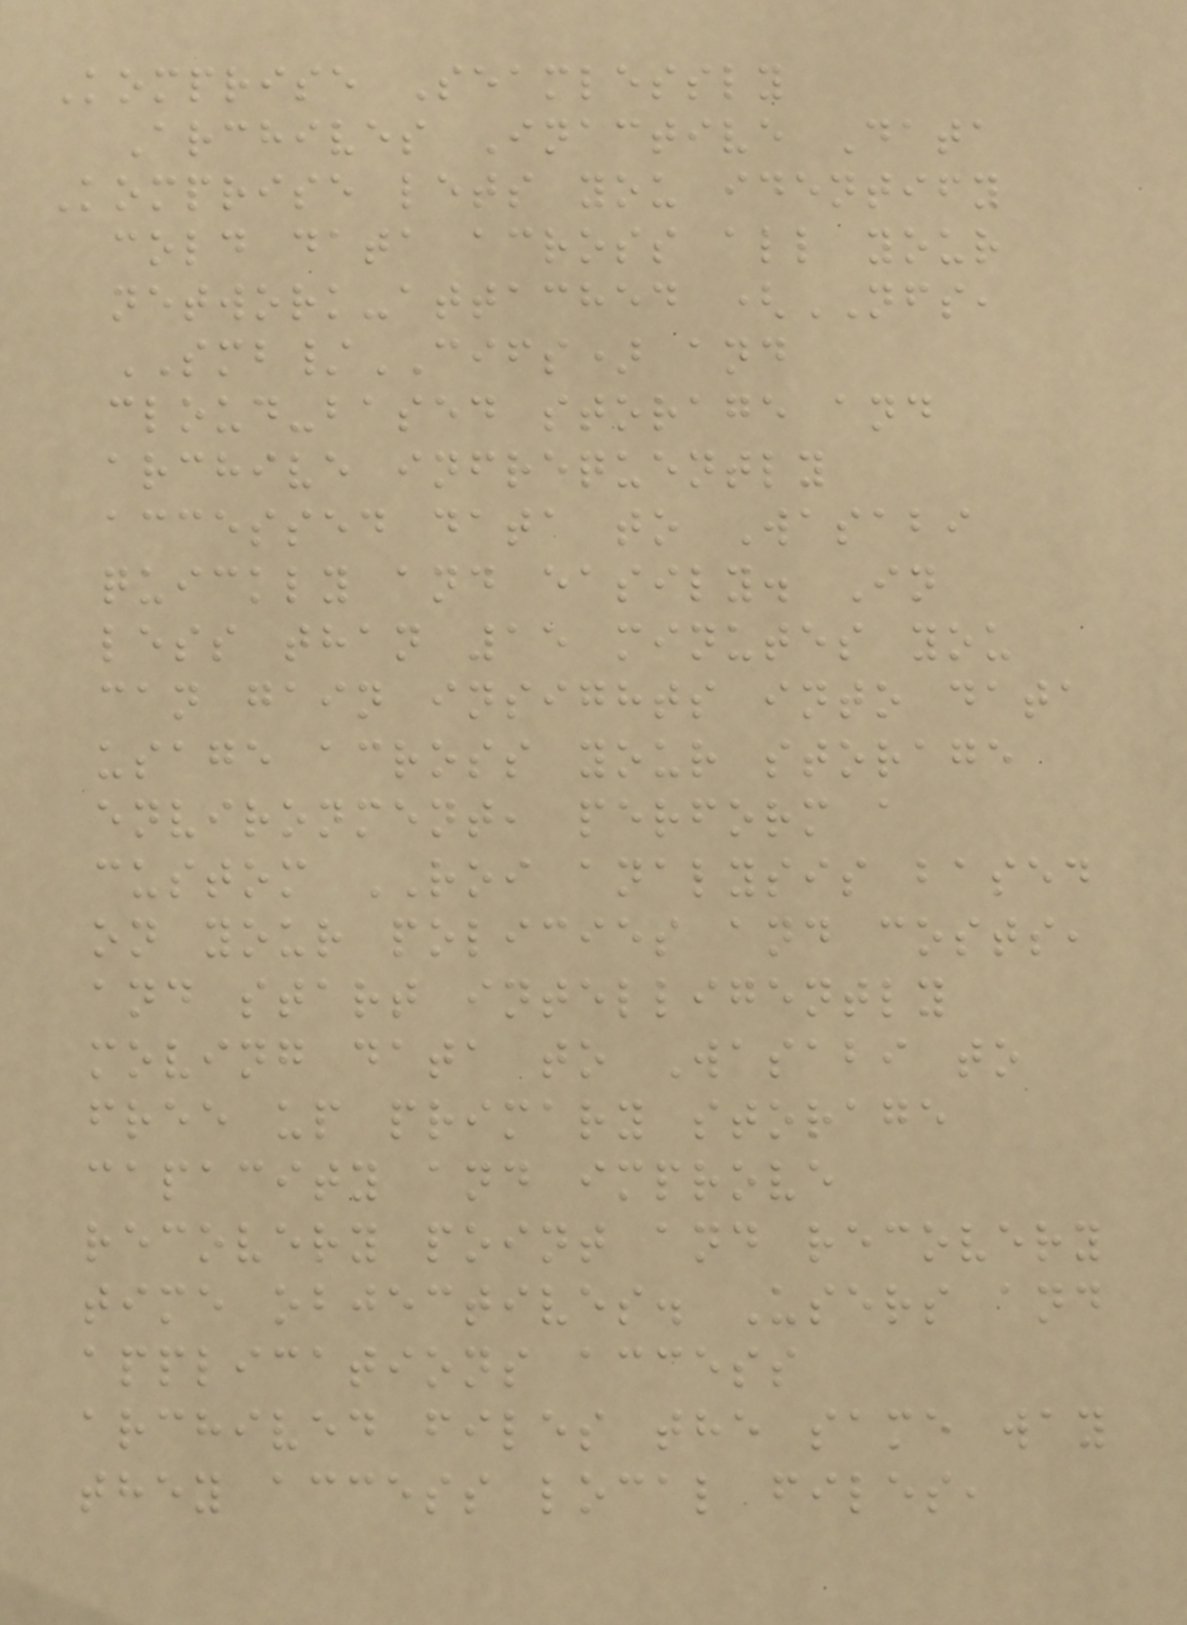Komprise Seamlessly
Archives Inactive Data
Komprise lets you identify
cold data across all your
network-attached (NFS,
SMB/CIFS) and
cloud-based storage and
archive infrequently
accessed data to Wasabi
quickly and easily. In
less than 15 minutes you
can gain insights into data
usage across your storage
environment, perform a
custom ROI analysis based
on your policies and costs,
and start intelligently
moving data to Wasabi to
free up primary storage
capacity and improve
recovery point and recovery
time objectives. Users and
applications access
archived files the same way
they access local files,
